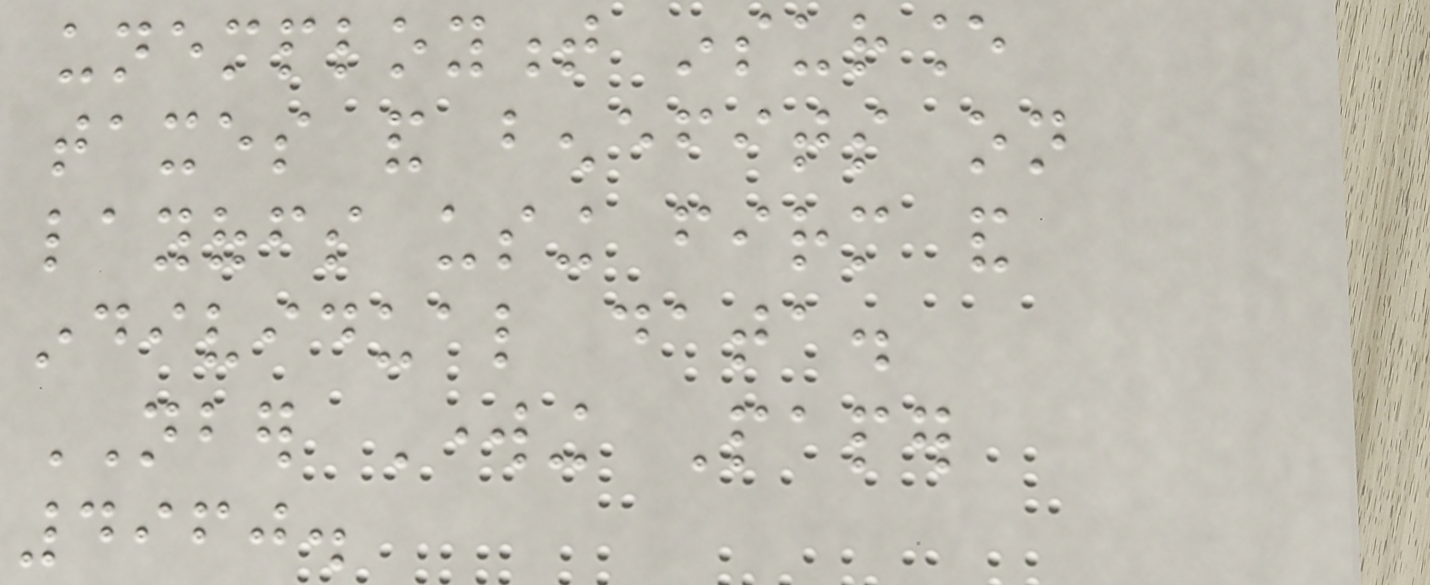unemployment insurance
taxes and benefits on
layoffs using firm and
individual data.
NBER Working Paper
4960.
